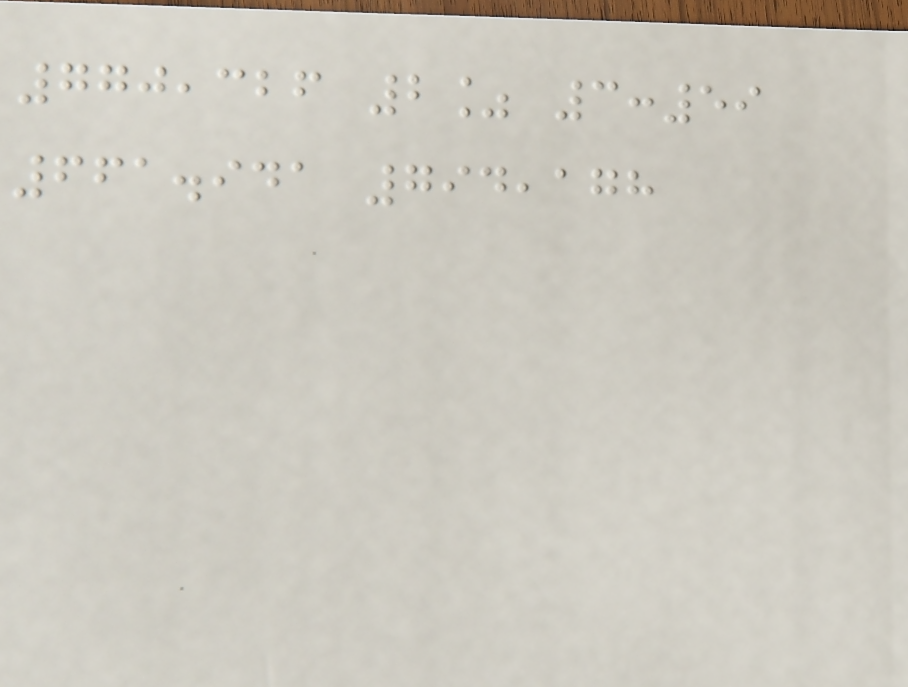770,326 2% 3:59
661.941 794,178
